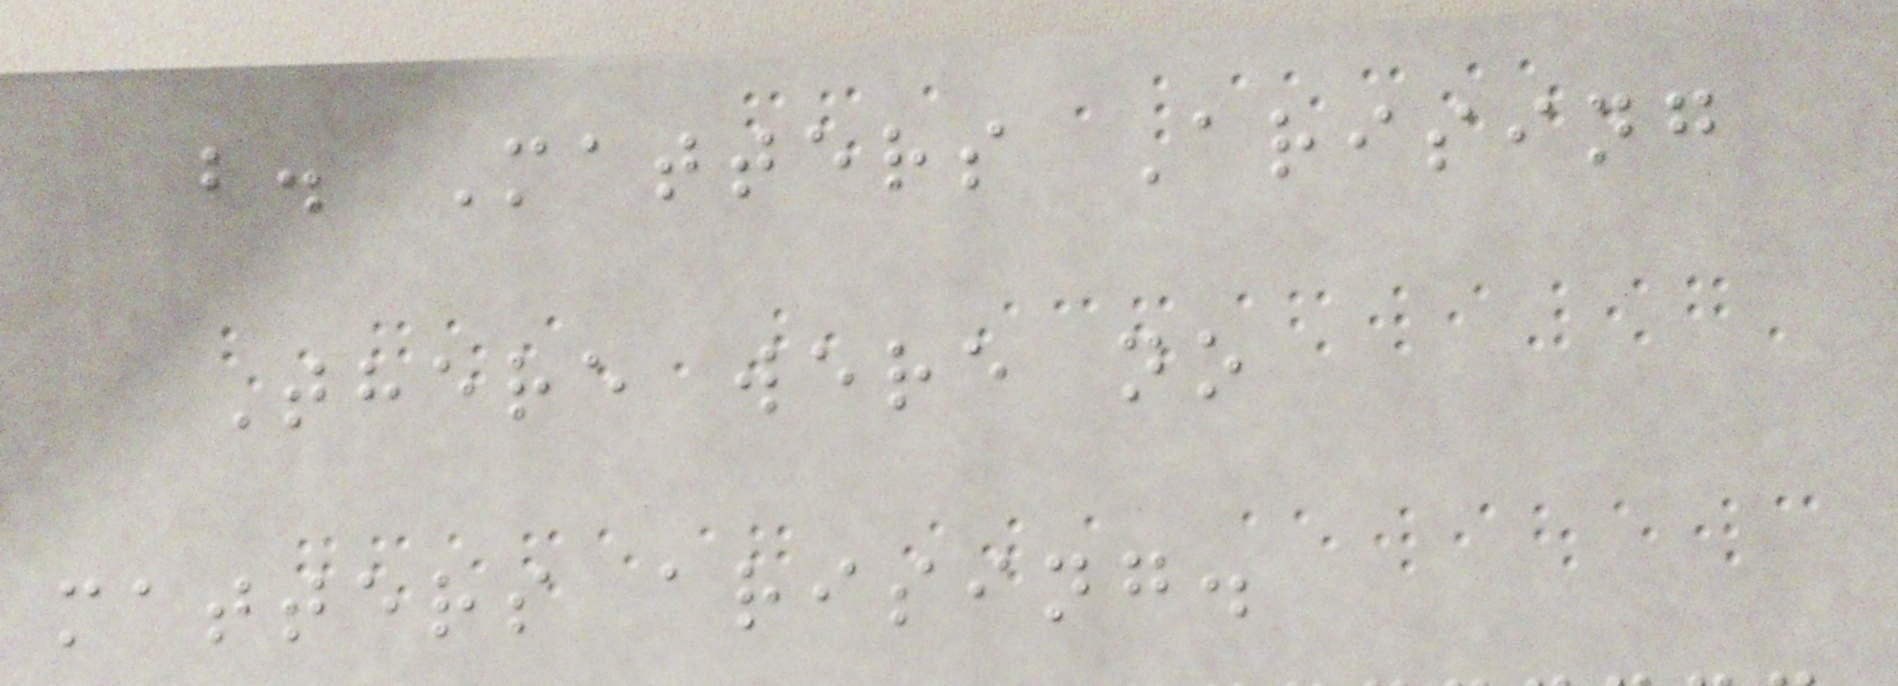b. Matters Arising
There were no
matters arising.
